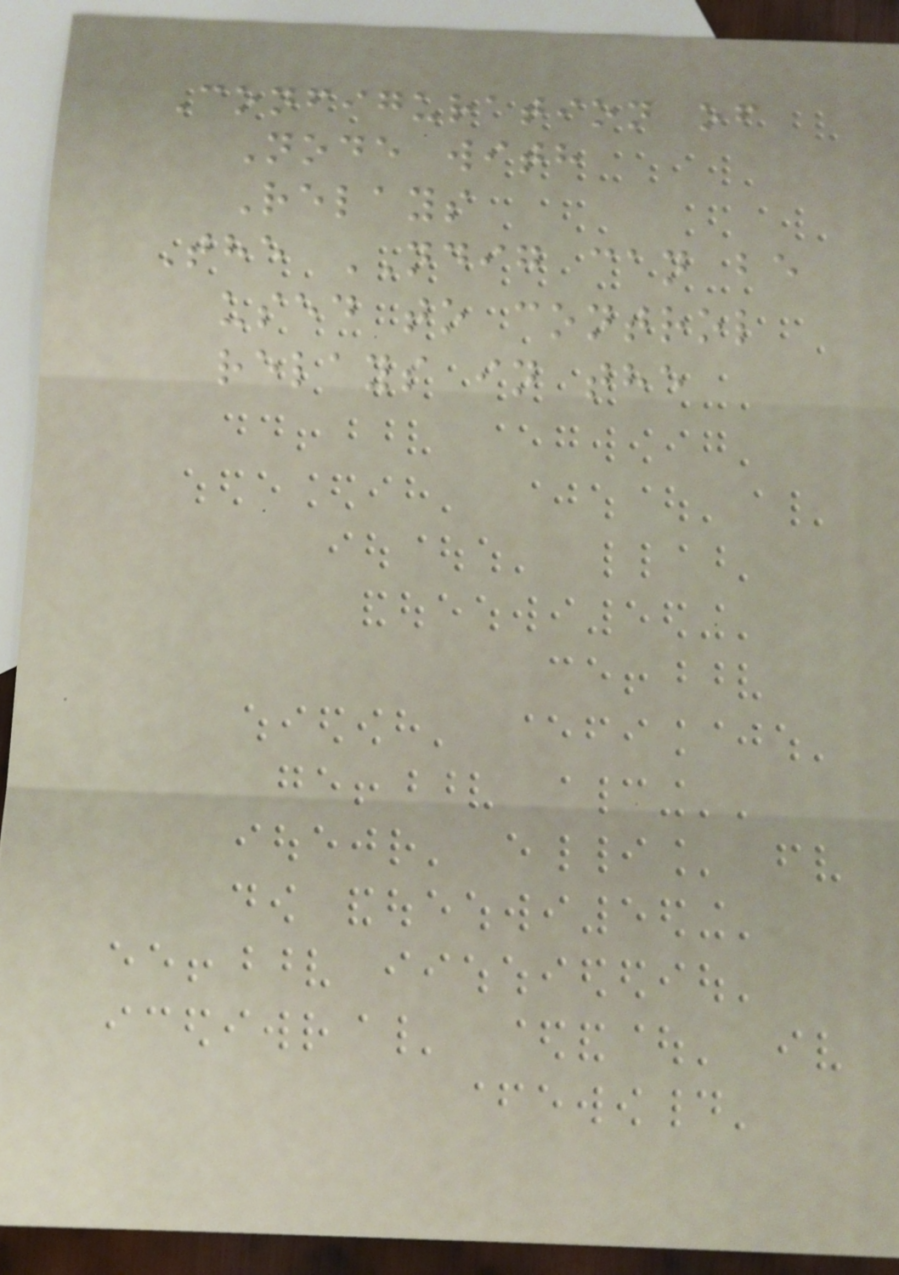Configuration of
Node with
Relays
The NDIG can be
used to control
relays in the
